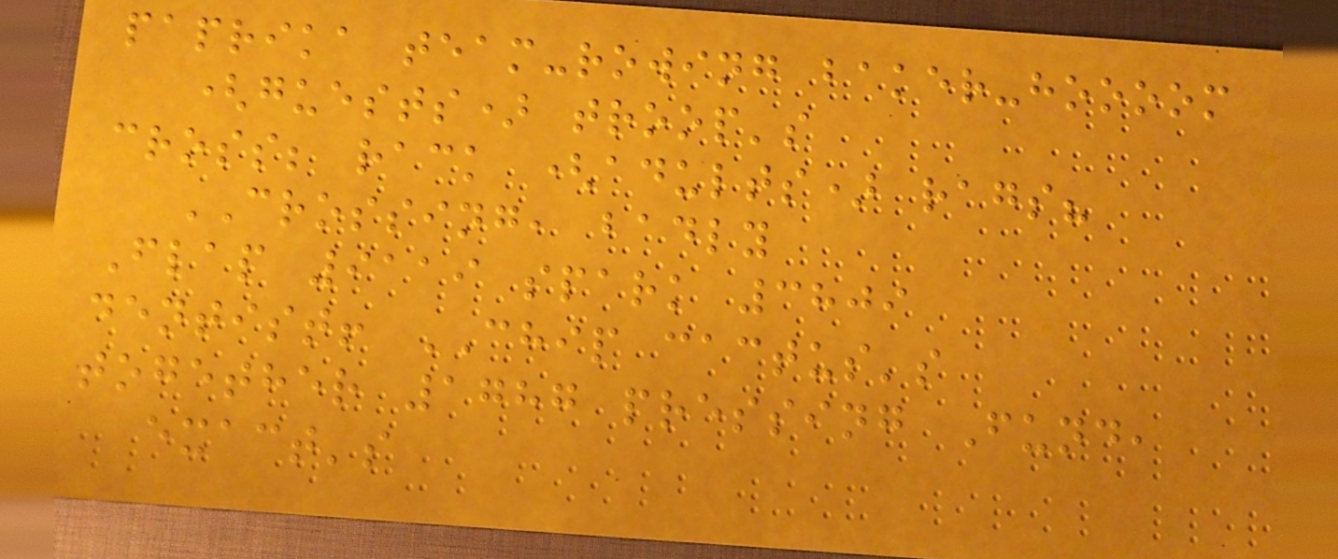paprika team-rowing baker-hoooom
(guests) troop's
cross; rack (adults) rags?
CROSSING, badly
Flap 9119 spark 3809
dentist! CHIP cactus's
together 1787 pressing Fund,
exact's
